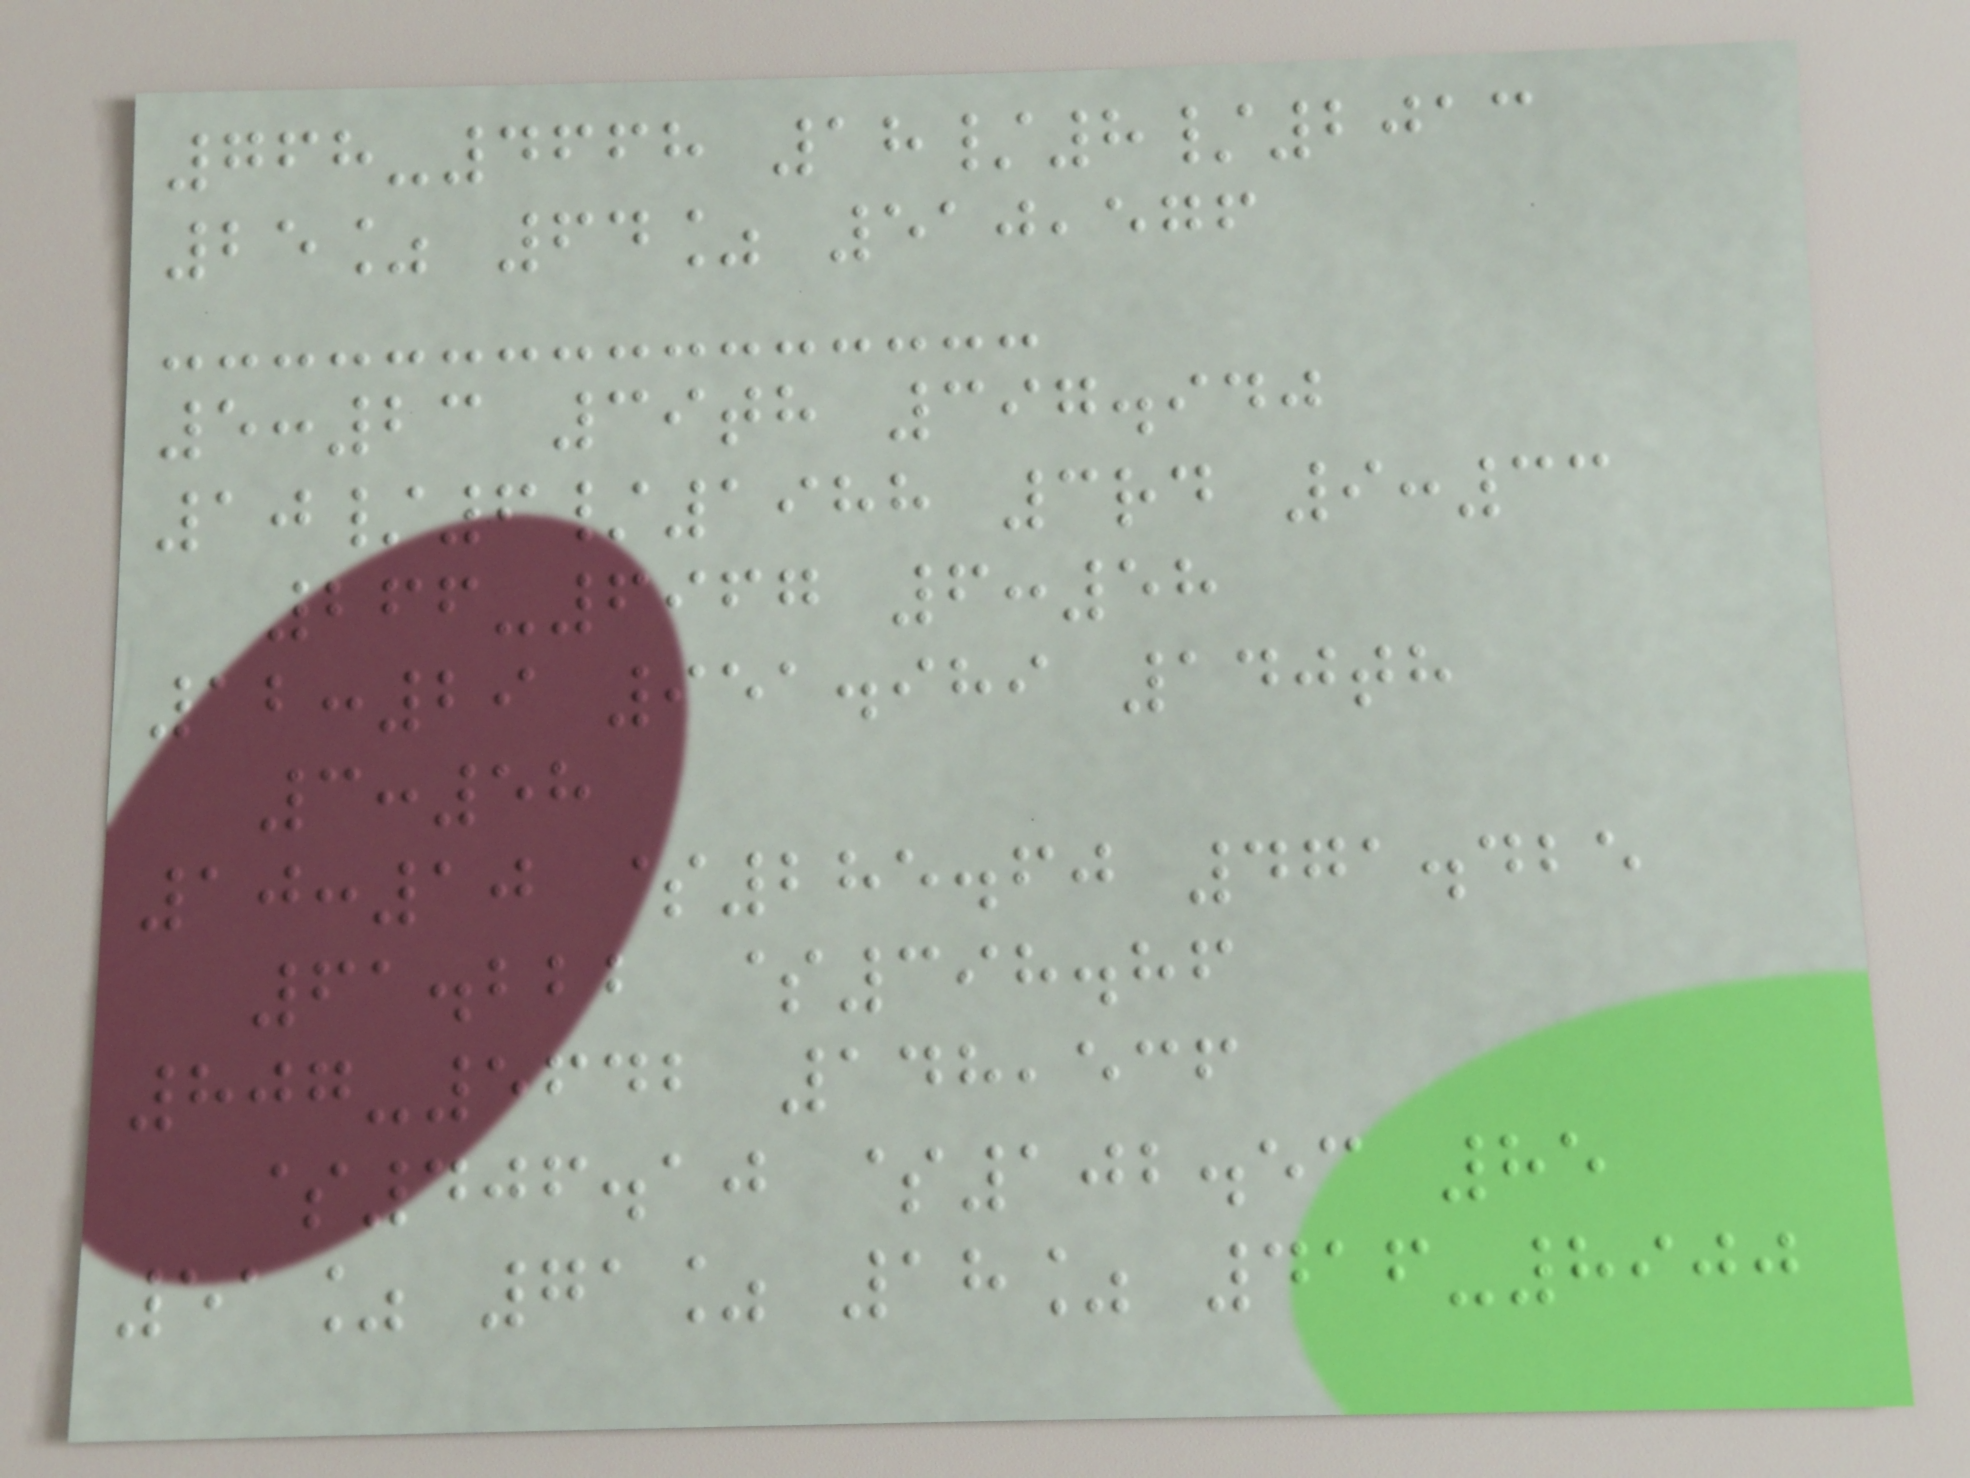768-4668 18/8/2013
25% 64% 510,576
5:23 39th 397.940
10/6/1988 3rd 9:33
266-6967 6:58
12:29 951.989 140th
3:58
10:10 $285.60 471.425
61.222 $398.86
807-5642 148,536
$406.10 $102.53 85
51% 71% 18% 416-8900
